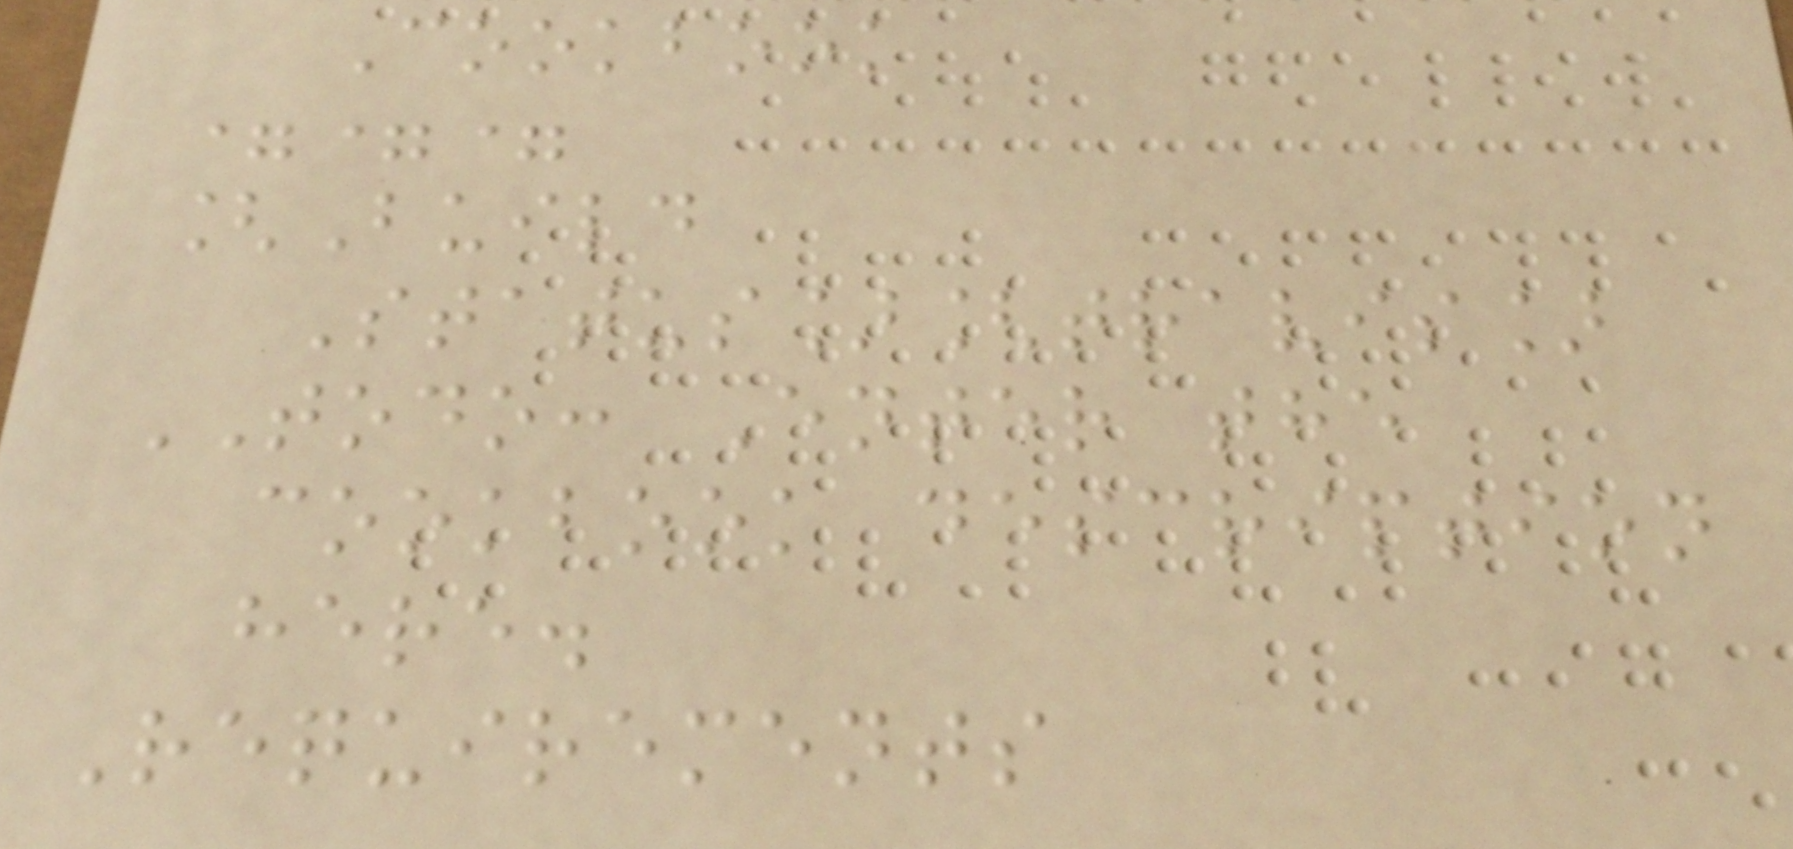Cookbook
===
[Build
Status][travis]
TODO: Enter the
cookbook description
here.
Requirements
